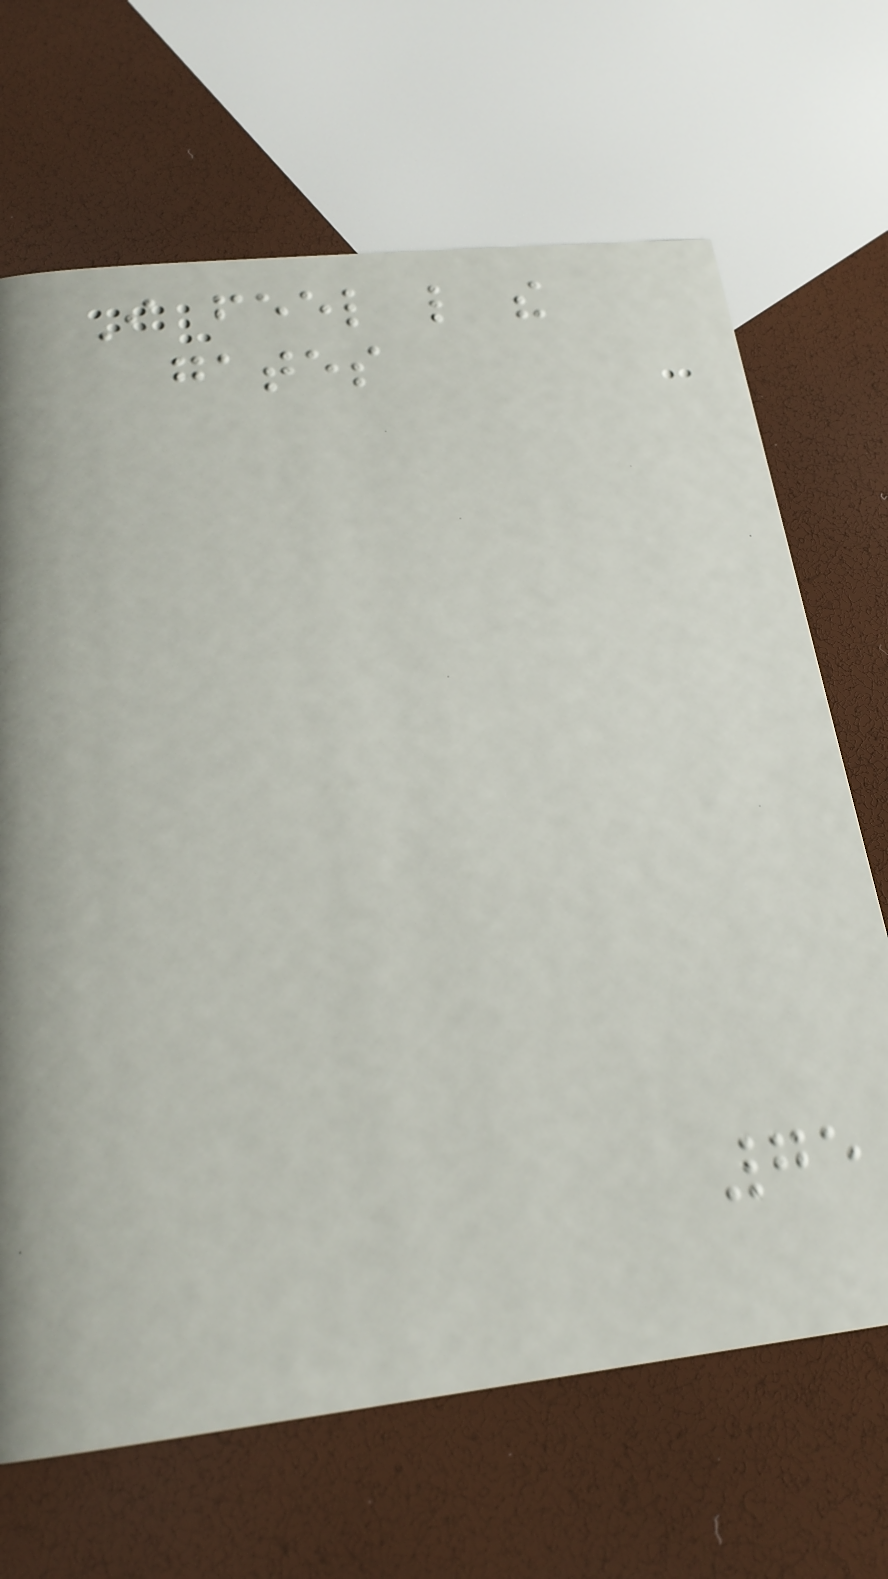I feel like the
gates
75
